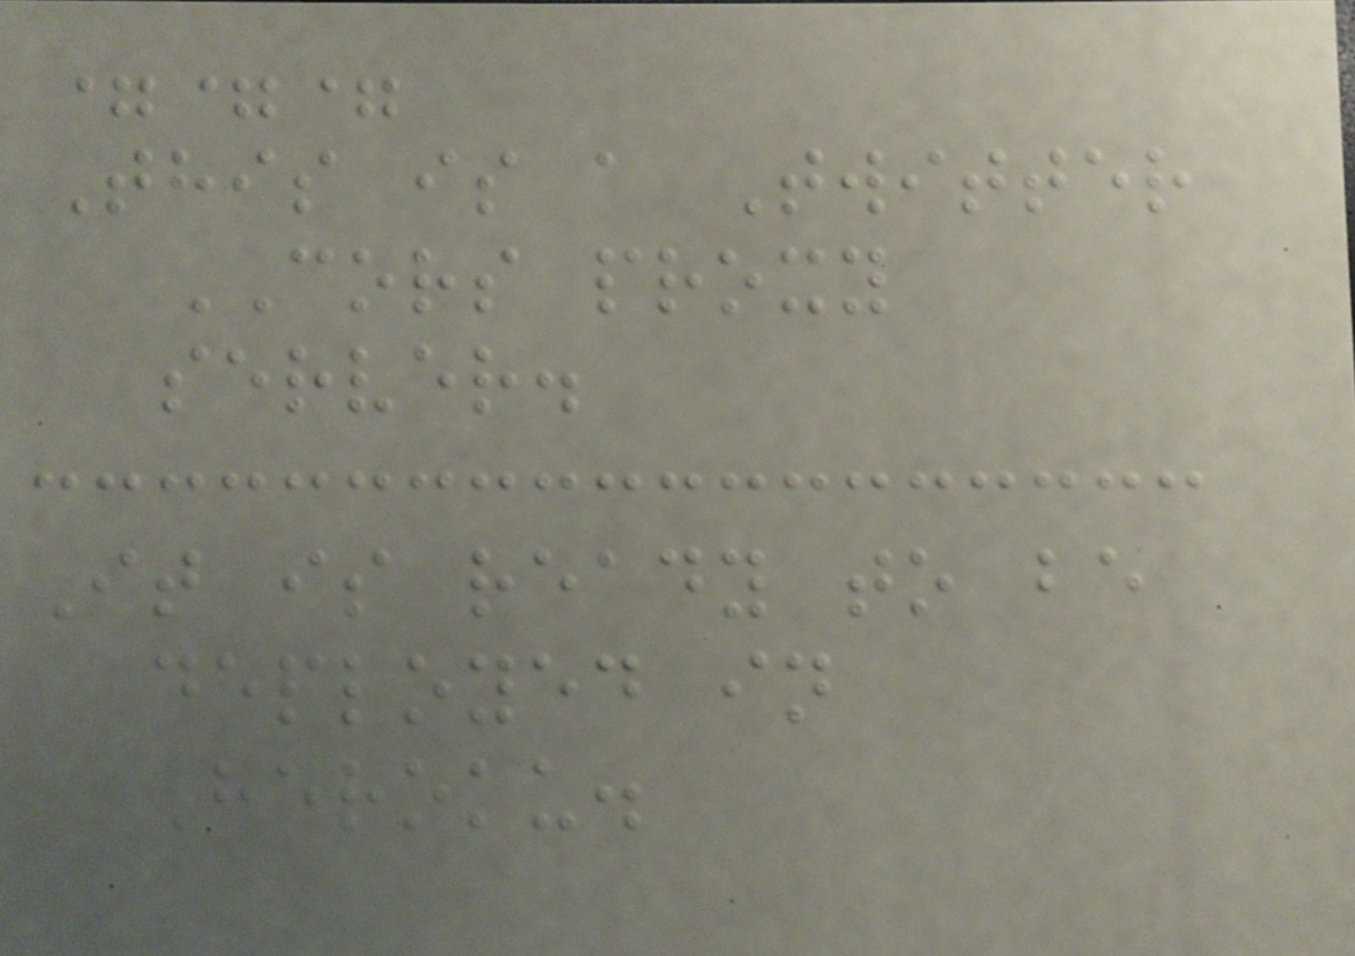===
This is a Twitter
CORS proxy
server.
It is ready to be
deployed in
Heroku.
